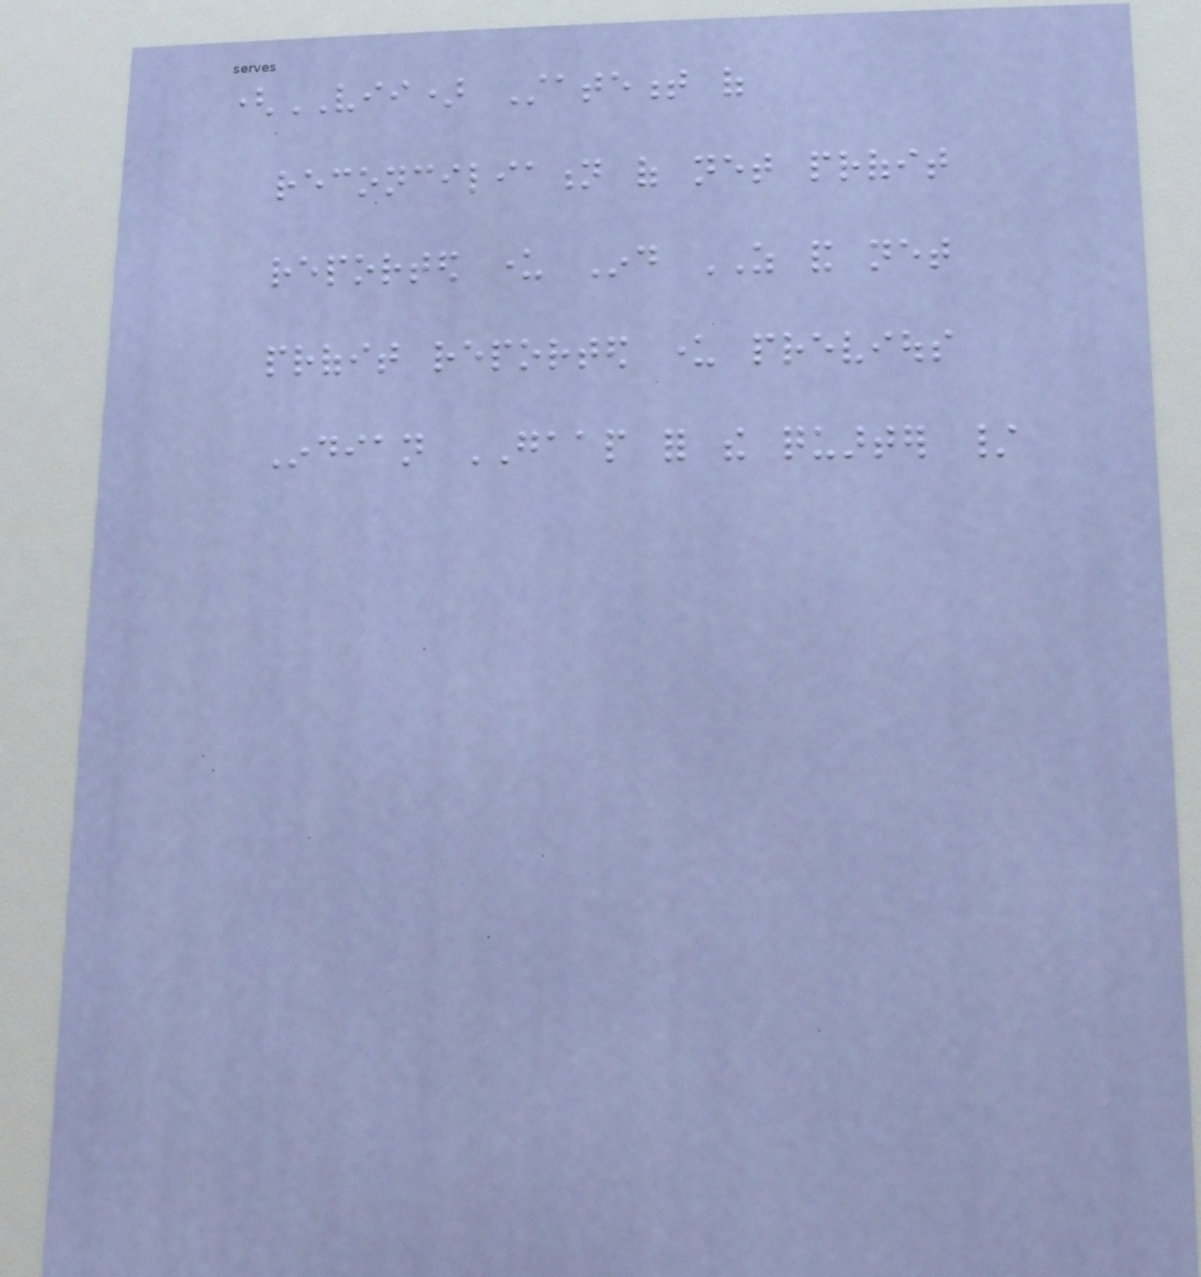(VII) Statement of
reconciliation of net profit
reported under Ind AS and net
profit reported under previous
Indian GAAP for the quarter /
